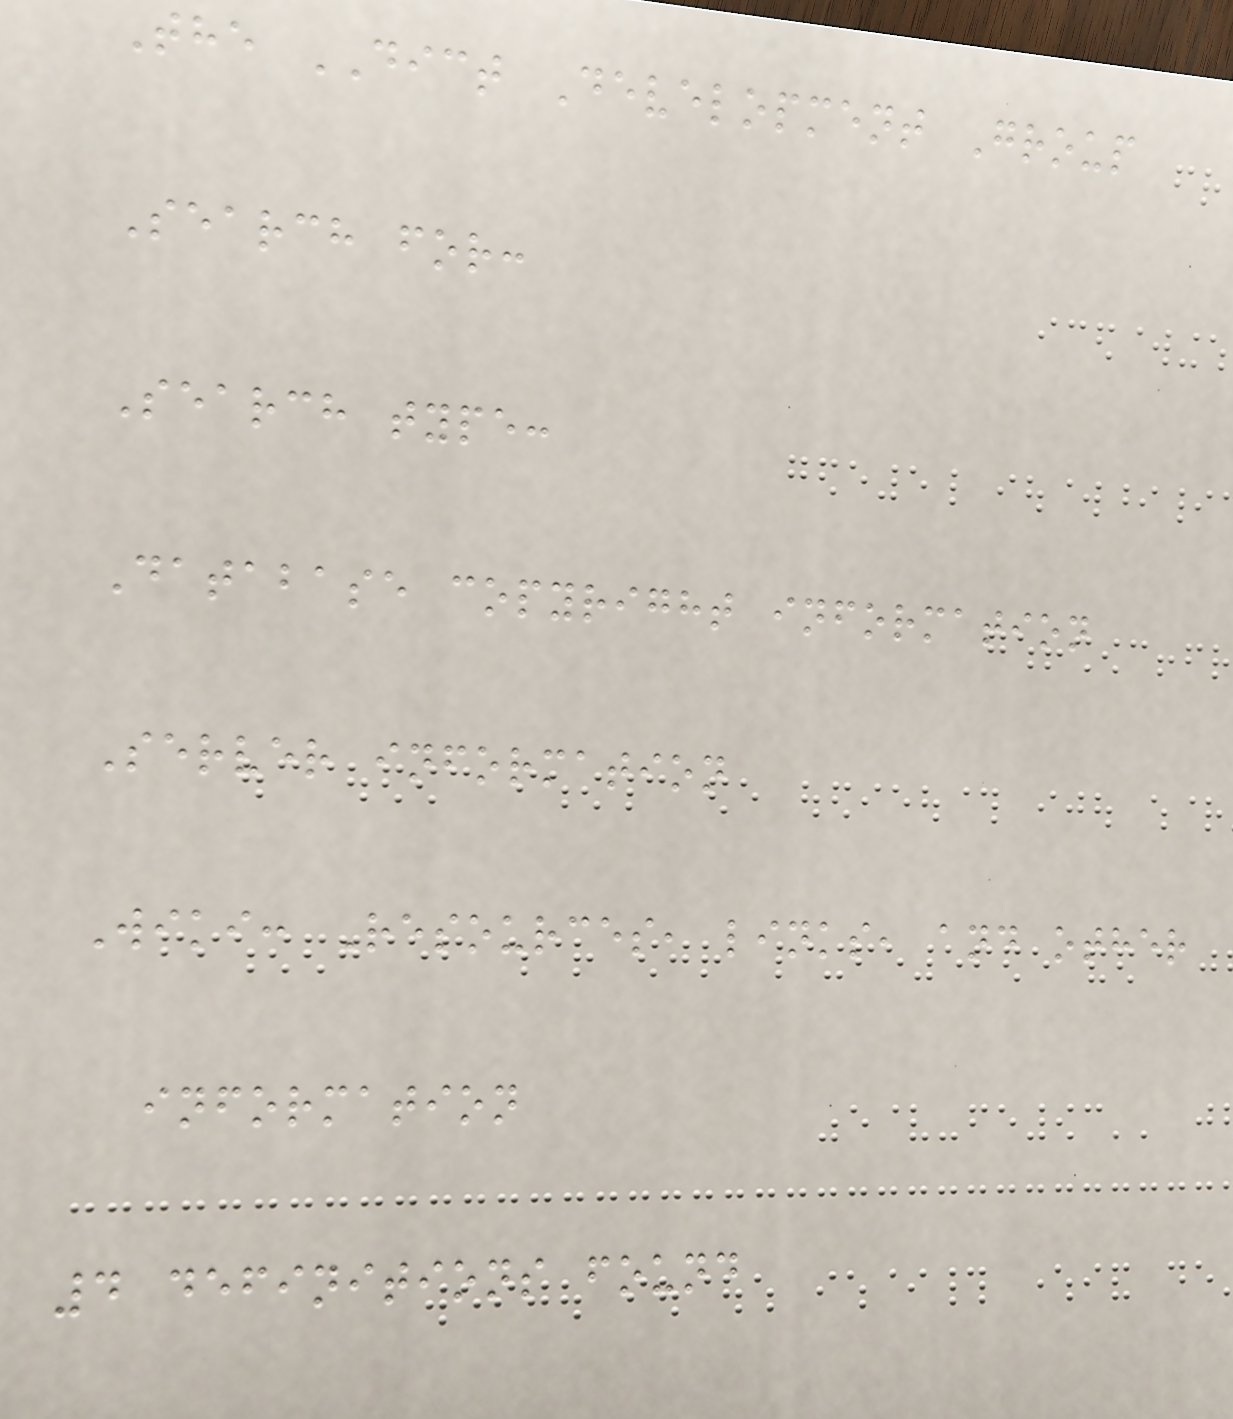The DICT Development Group
Search for:
Search type:
Database copyright information
Server information
Wiki: Resources, links, and other
information
4 definitions found
